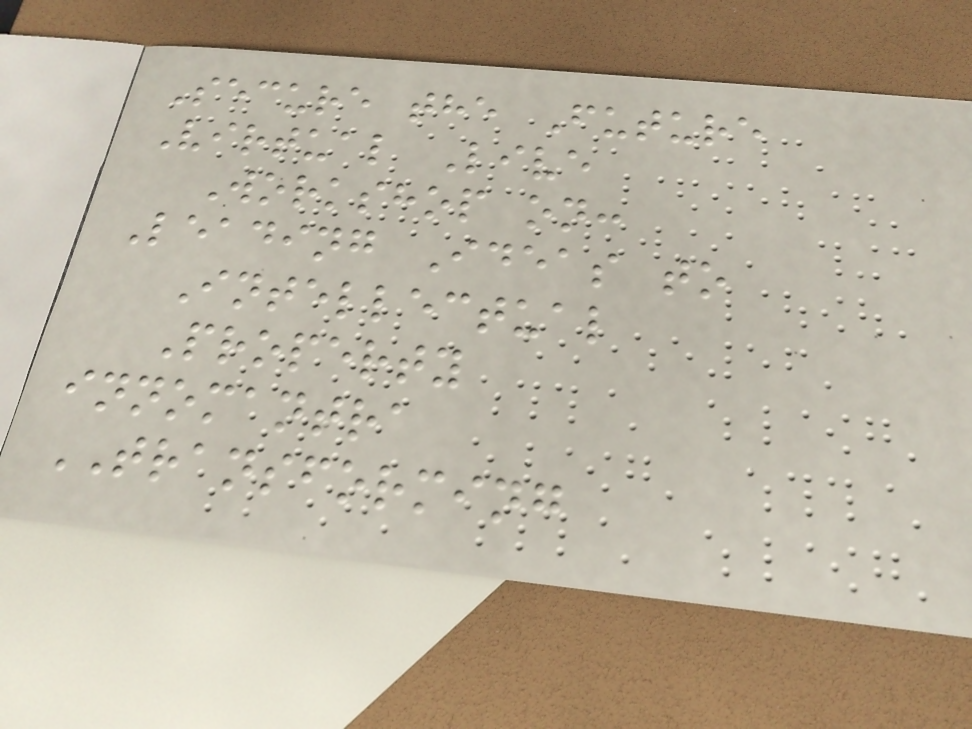Secure the Future
Virtual Live
Workshop on:
Leading Ideas to
Intellectual
Property
innomantra
TRANSFORMING
